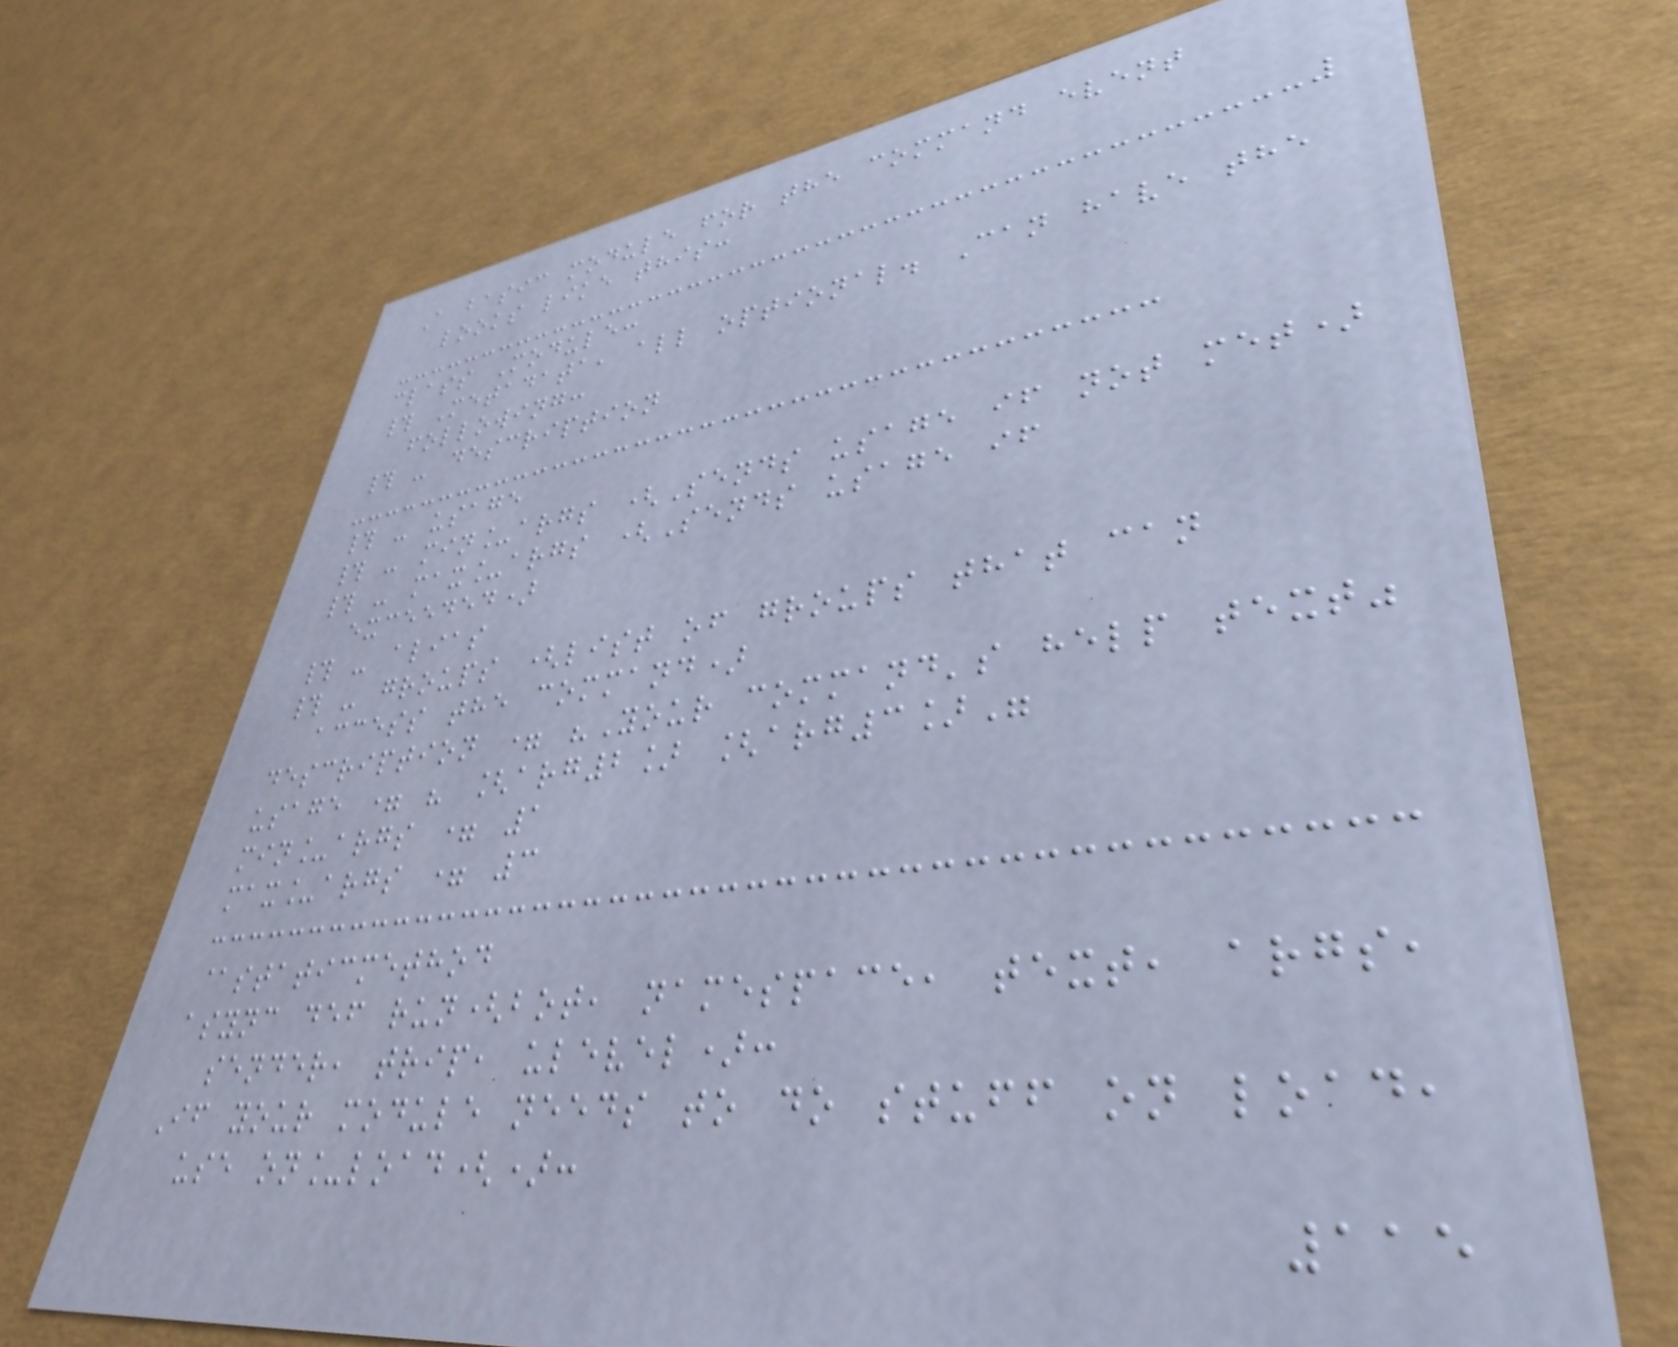A basic module for the command event
looks like this:
class Module:
# Metadata, all optional. Can have the
following:
# - description
# - usage
# - min_args (Sends usage if not met)
# - max_args (Sends usage if
exceeded)
# - alias
# - groups (list of groups that can
access the command)
description = "Your command's help text"
usage = " [arg2] [arg3]"
min_args = 1
max_args = 3
@staticmethod
async def run(bot, namespace, text, args,
sender, trip, ulevel):
If your module needs to do stuff on load,
use on_load():
115
